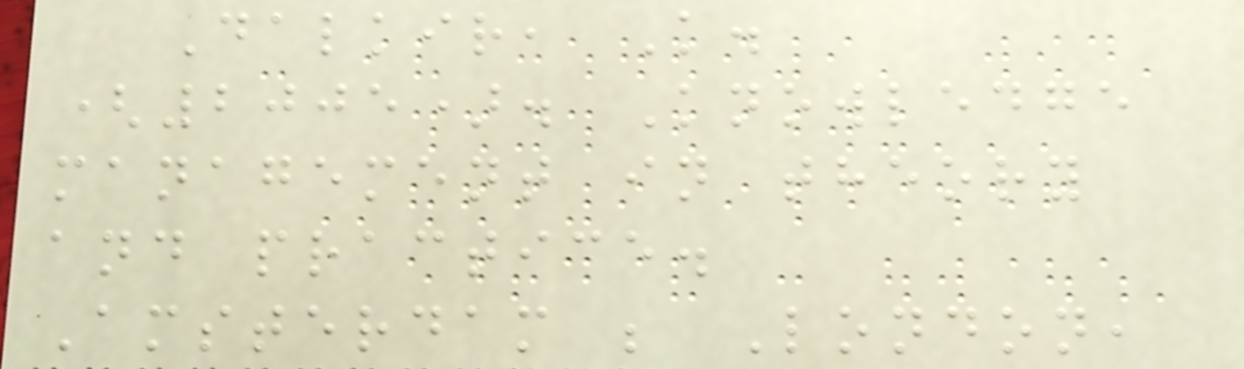Dalkir, K.
(2005). Knowledge
management in theory
and practice.
Amsterdam ; London,
